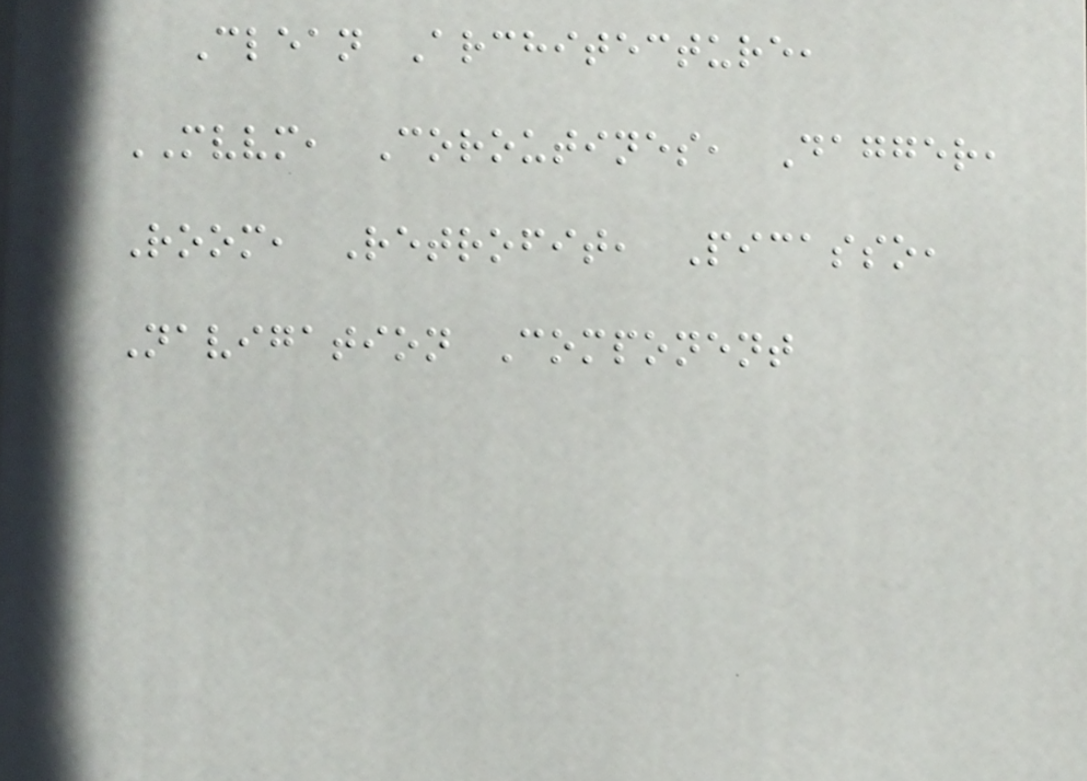Clean Architecture,
MVVM, Coroutines, Dagger,
Room, Retrofit, Picasso,
Navigation Component
